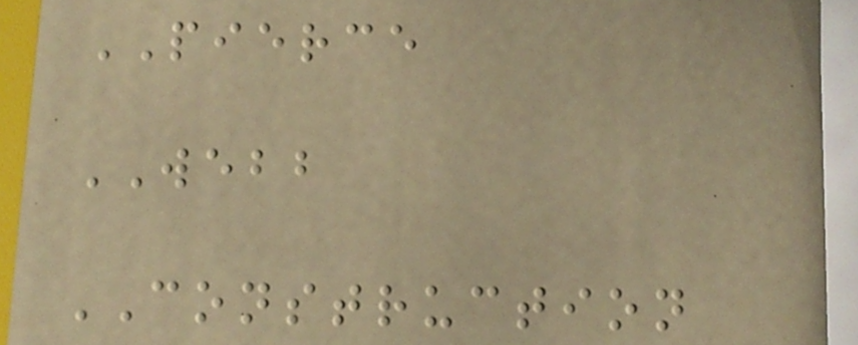PIERCE
WEBB
CONSTRUCTION
